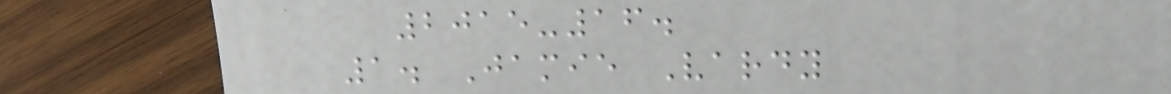2015-16.
1. Jamie Vardy
